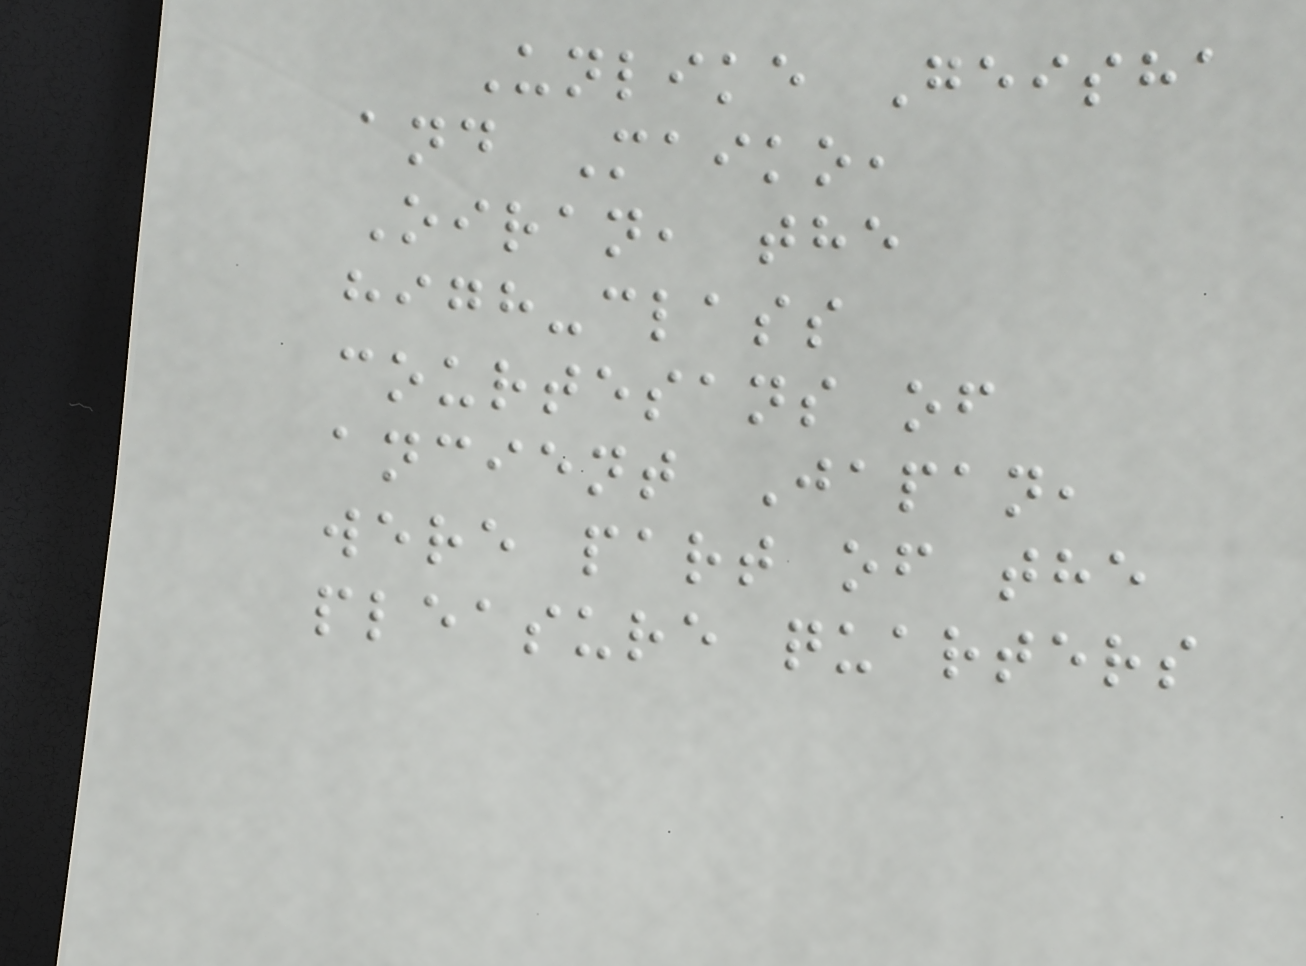Unlike Geisha
and Maiko,
Oiran, the
high-class
courtesans of
ancient Japan,
were part of the
pleasure quarters
